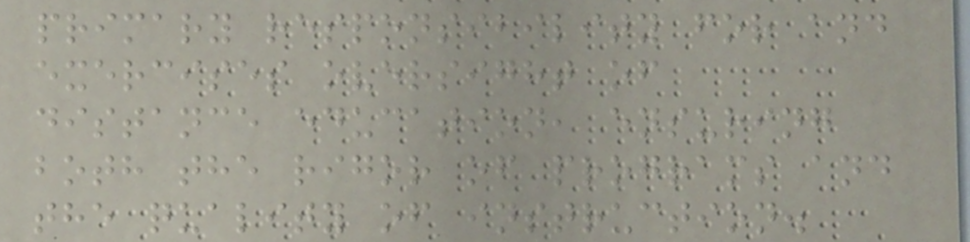primary responsibility for and
exercises oversight of
distance education, ensuring
both the rigor of programs and
the quality of instruction.
